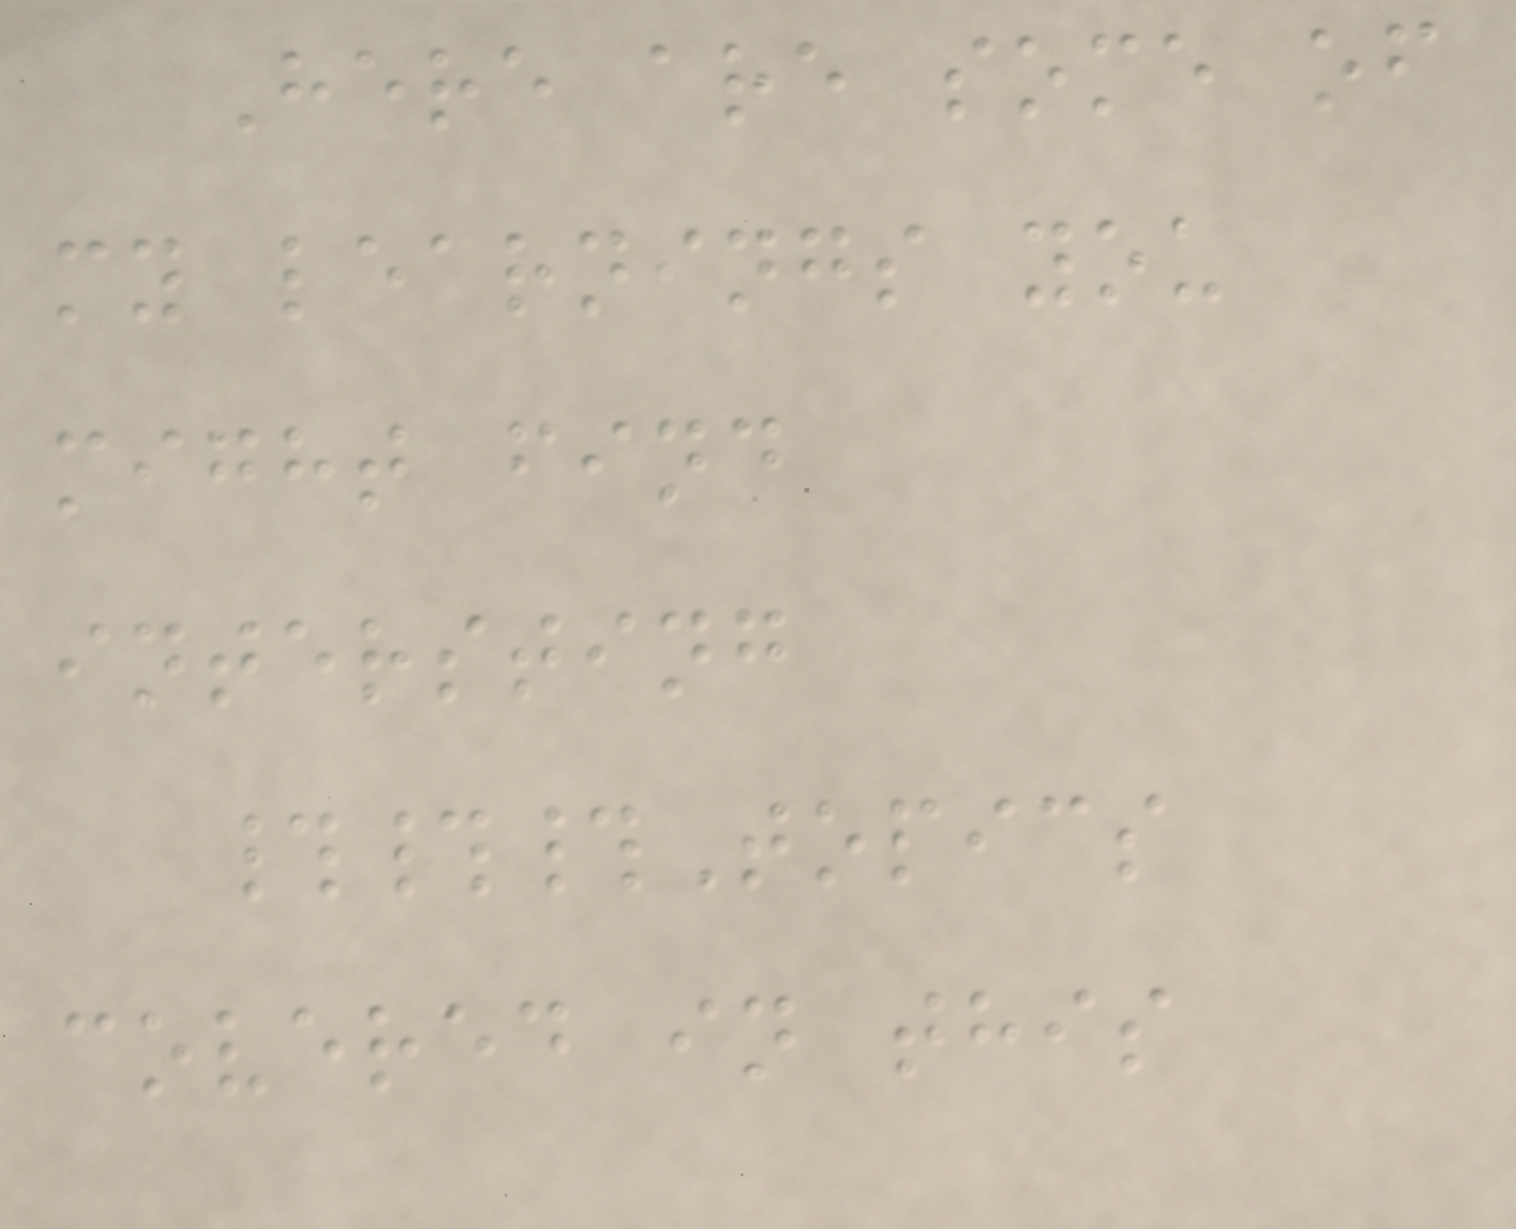Here are some of
my learnings you
might find
intersting
###Topics
covered in this
